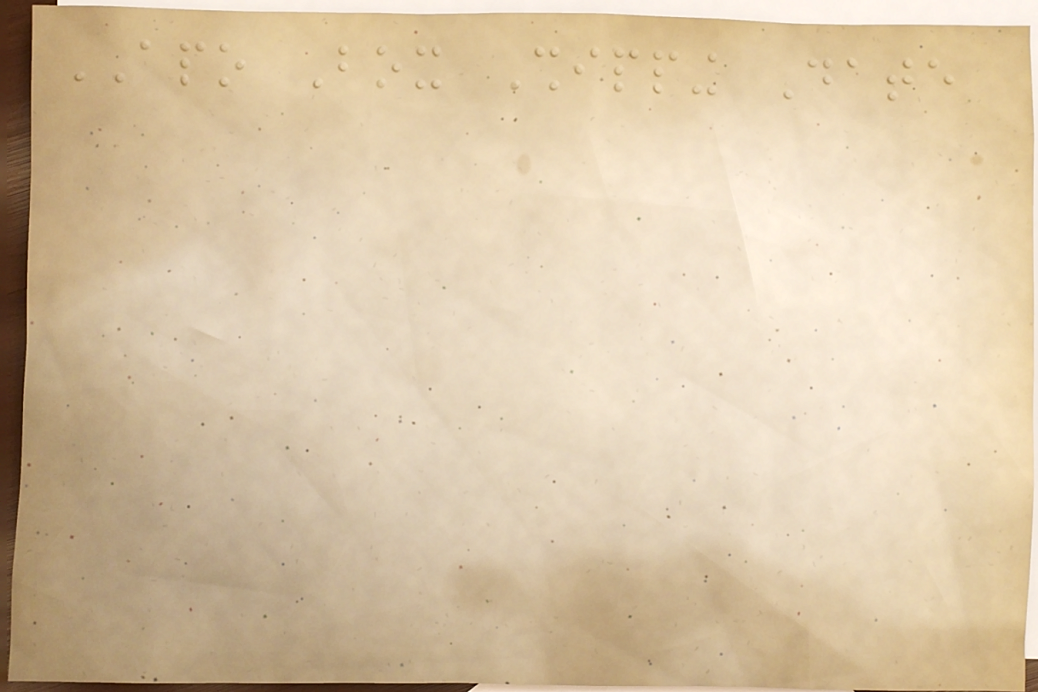APO Box Shipping Date
